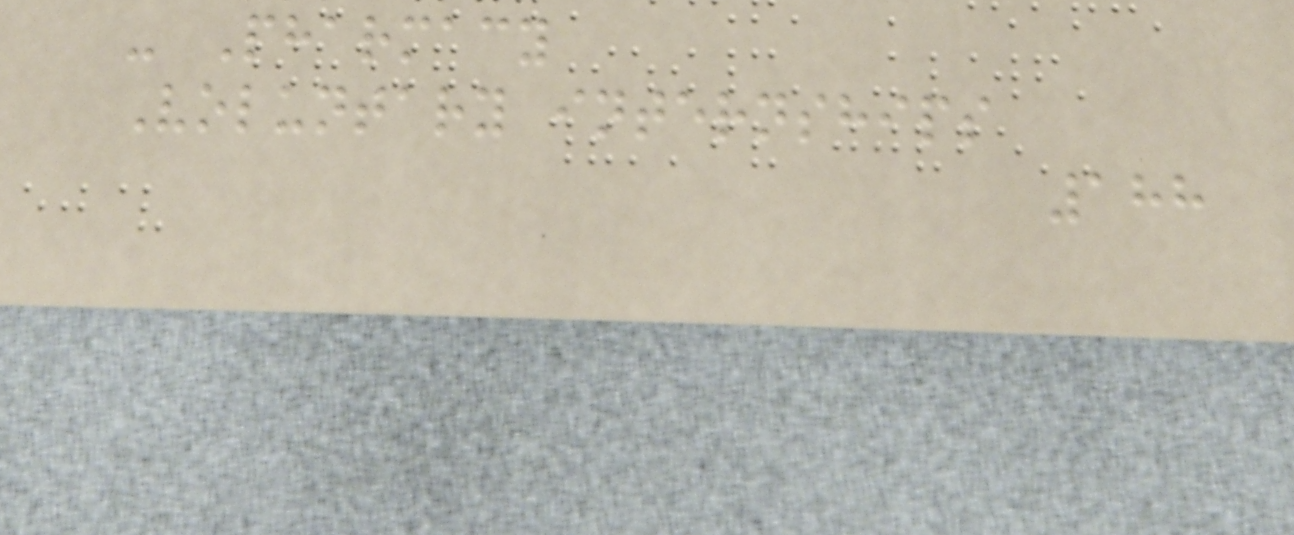- Pharmacy
Voluntary internships
188
